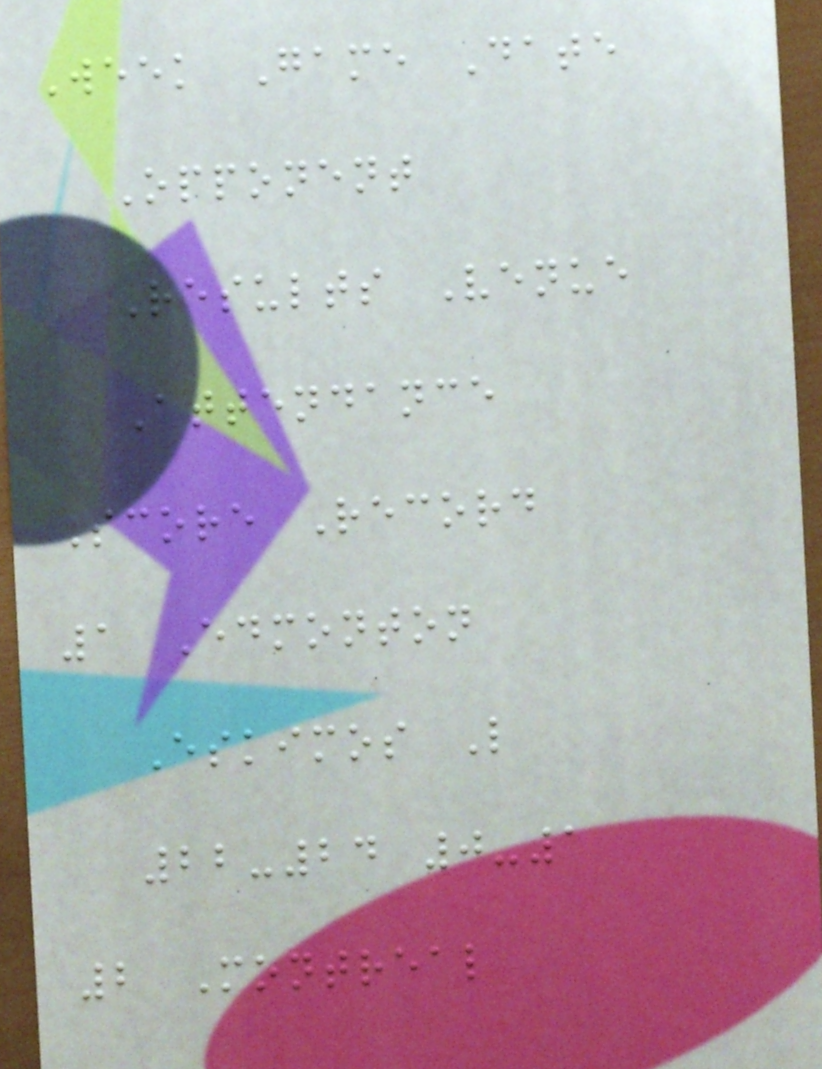Week Game Date
Opponent
Results Venue
Attendance
Score Record
1 Edmonton
Eskimos L
22-24 0-1
2 Montreal
